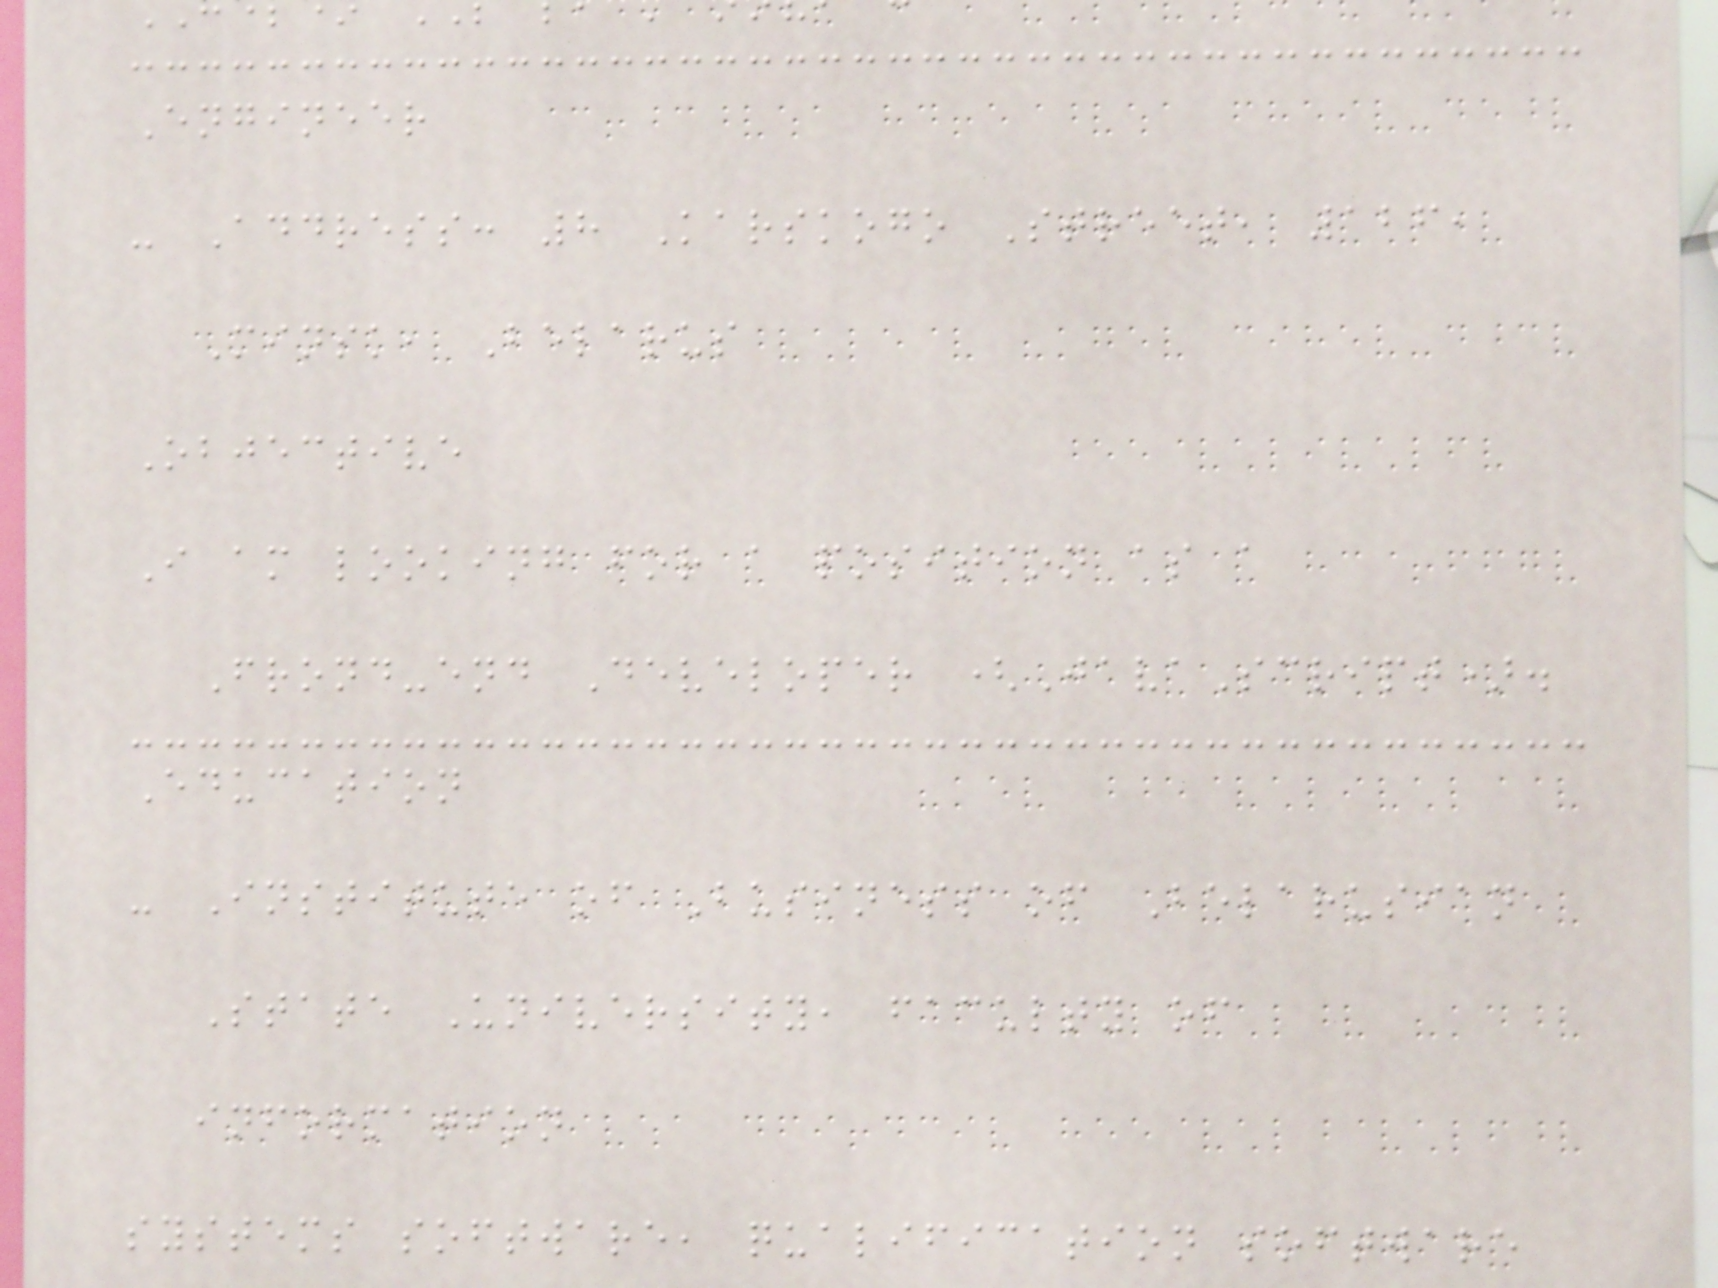Engineer
- Address: 8 Karskogo Street, 126,
Minsk, Belarus
Objective
I am looking for a position as a
Frond-end Developer (JavaScript).
Education
- Institute of Business of Belarusian
State University, faculty of
information
systems software, qualification software
